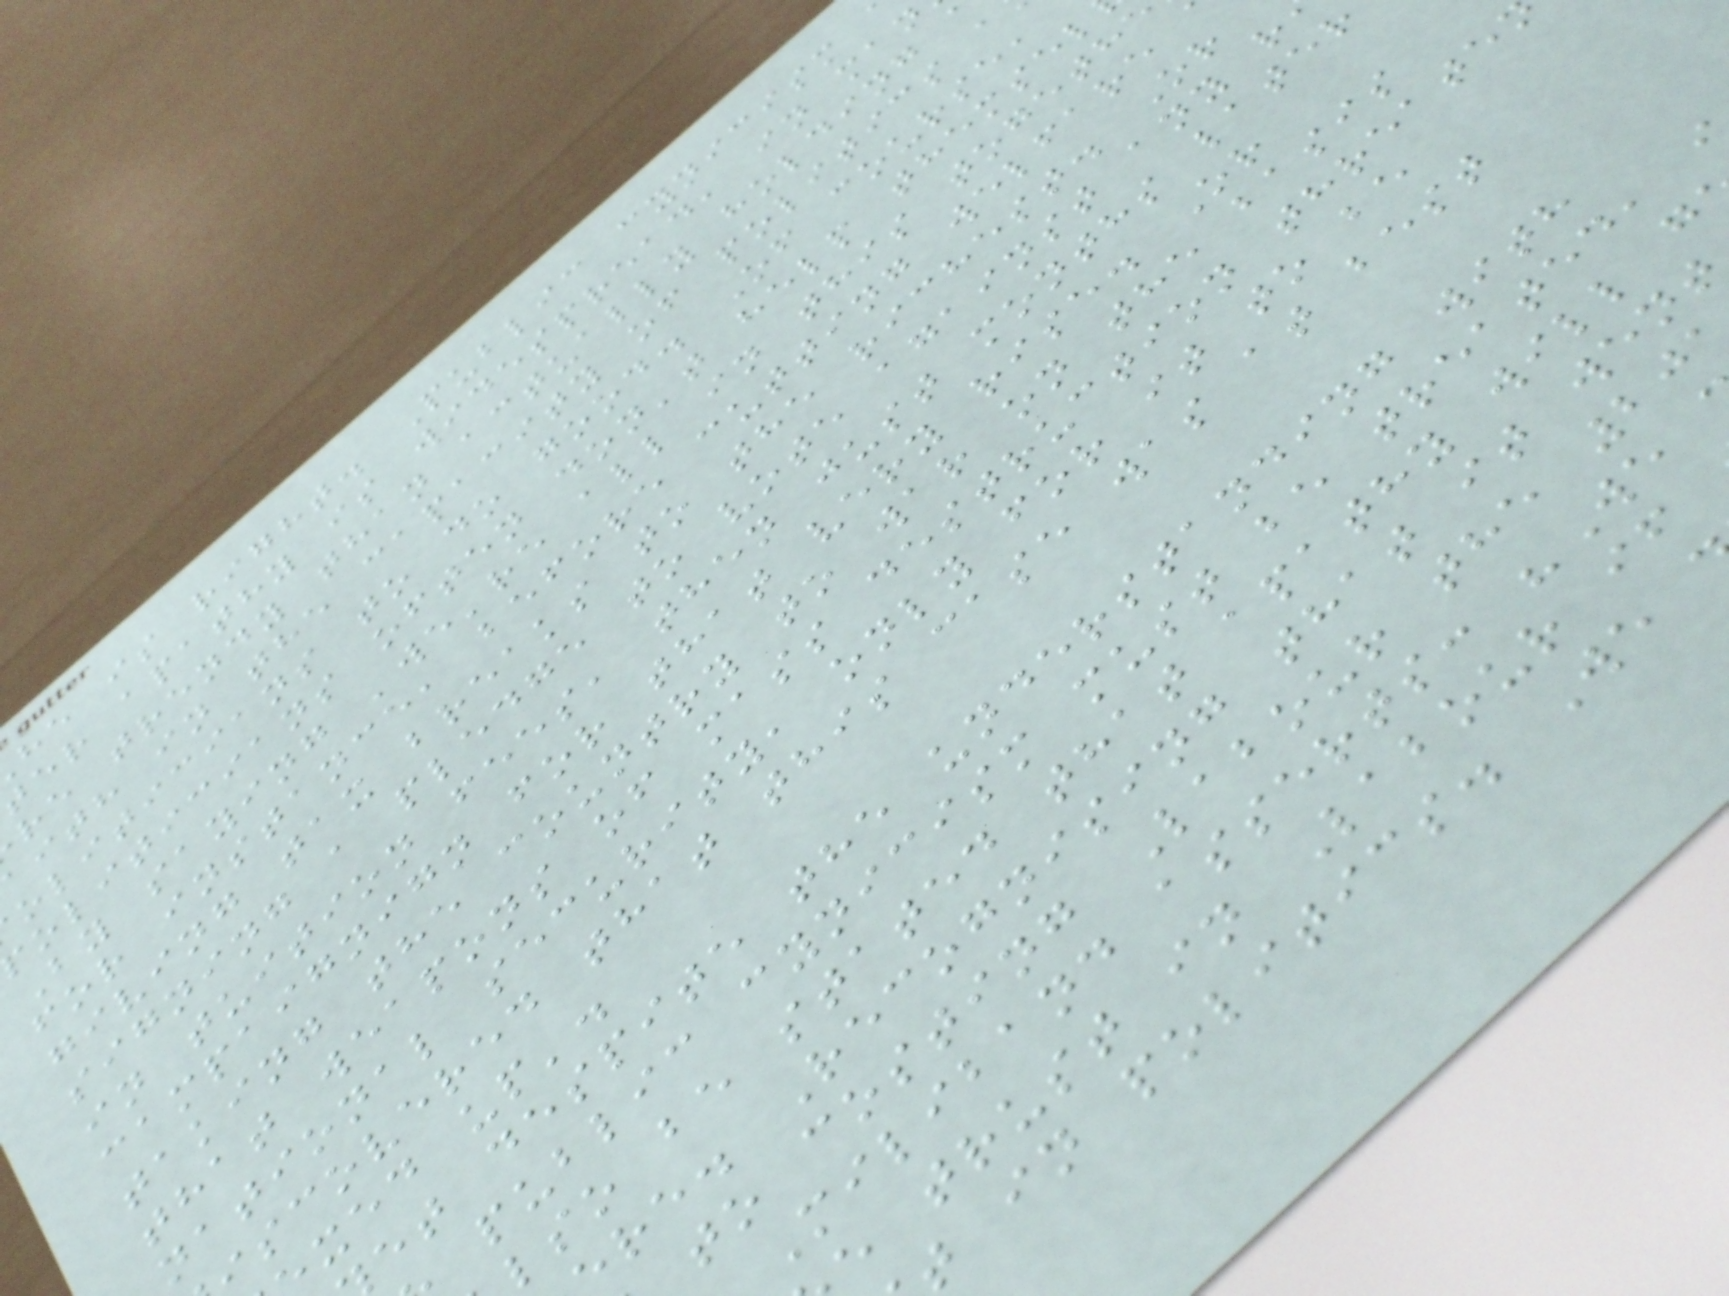he is right. Public cynicism
ter apathy is widespread, in man
re trendy than actually holding
ith in the capacity of politics a
oliticians to do good. Of course,
oliticians often don't help themsel
By saying 'we're all in this togethe
for instance, before cutting welfare
giving tax breaks to the richest. Or
signing a pledge to vote against any r
in tuition fees, then just months later
campaignign for that very rise. Or
taking the country to war on the basis
that weapons of mass destruction threate
national security, only for it to be
iscovered that this case was at best
xed up'.
et despite the understanding with
public cynicism must be treated,
lso be stated that apathy will g
re. Recognising that it went
to costing Labour the 20
Miliband asserts: "We
e trust in Labour if
t in politics. We
